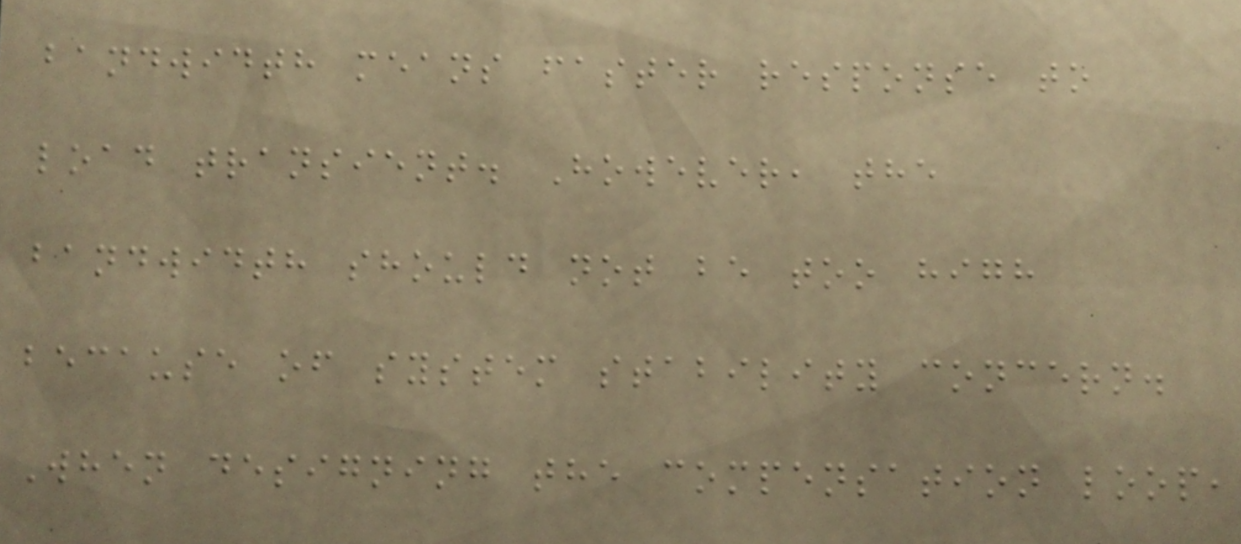bandwidth means faster response to
load transient. However, the
bandwidth should not be too high
because of system stability concern.
When designing the compensation loop,
